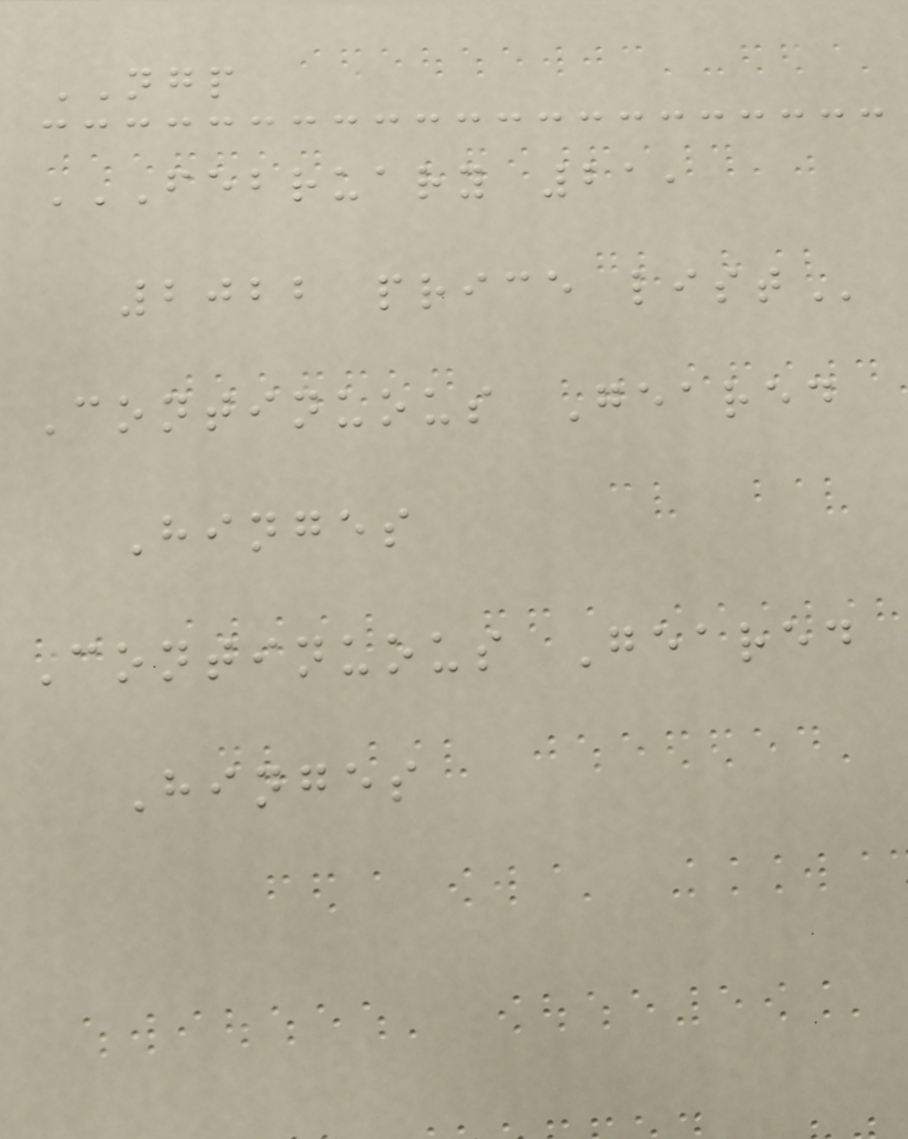NGP
FEBRUARY 21,
2022 PRICE LIST
Continuous Geared
Hinges
Continuous Geared
Hinges
